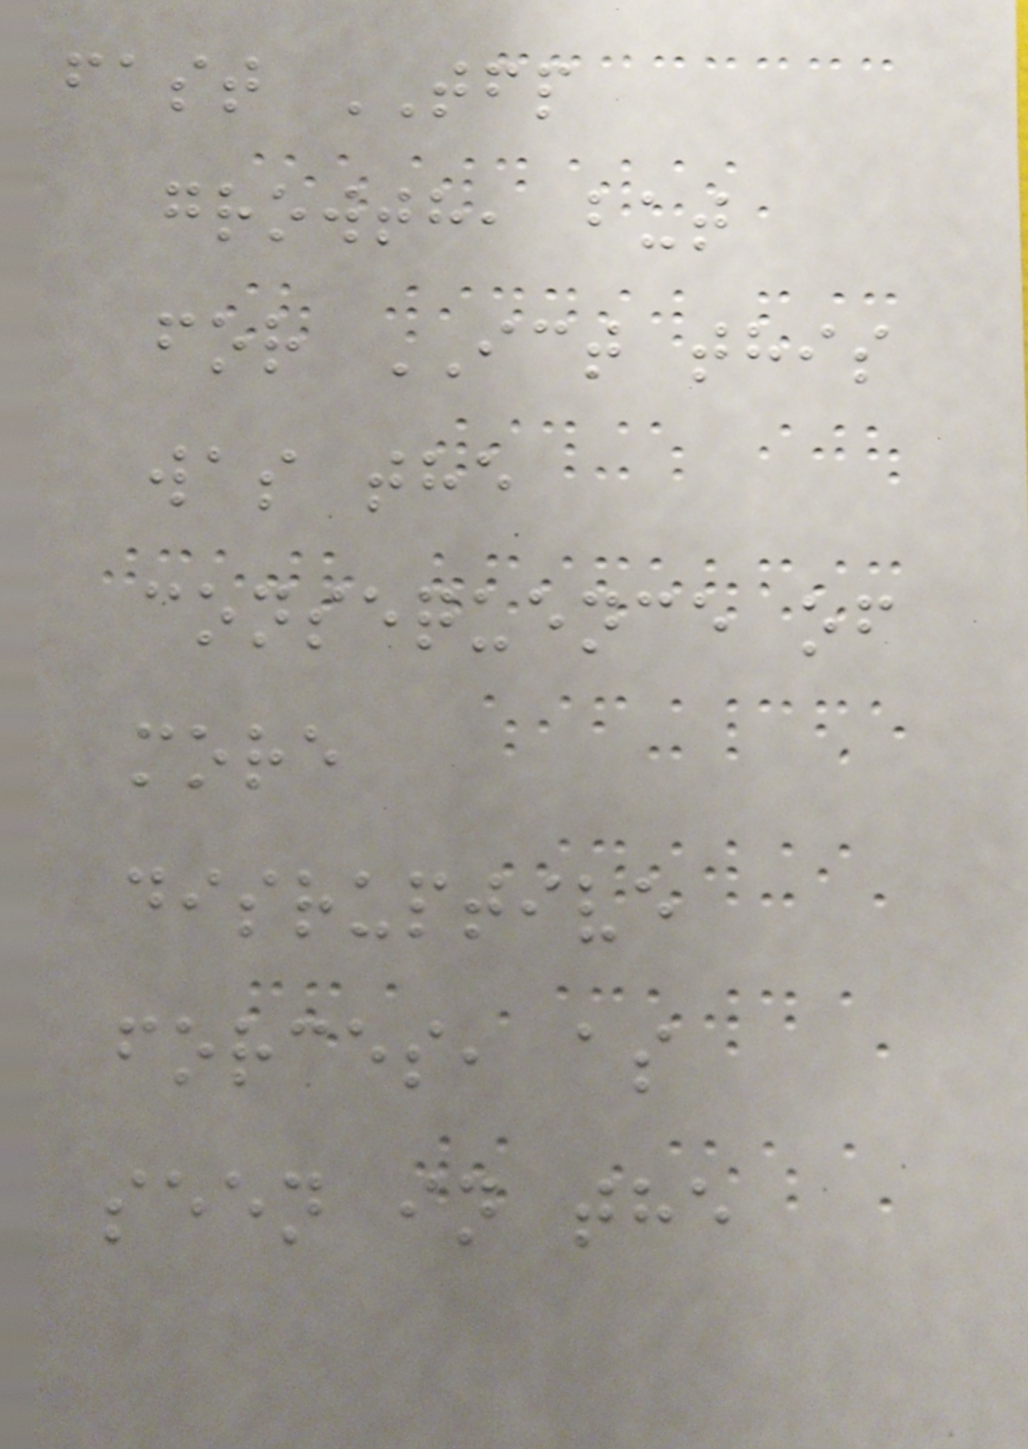fast TFP
growth, but
for ICT this
was the
consequence of
more
disruptive
forces, as
seen in the
